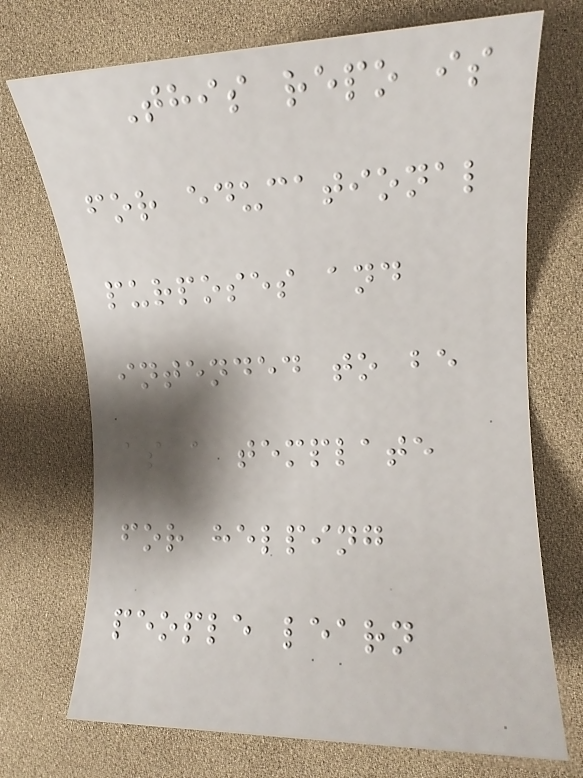This repo is
for educational
purposes and
intended to be
as a template
for helping
people learn
